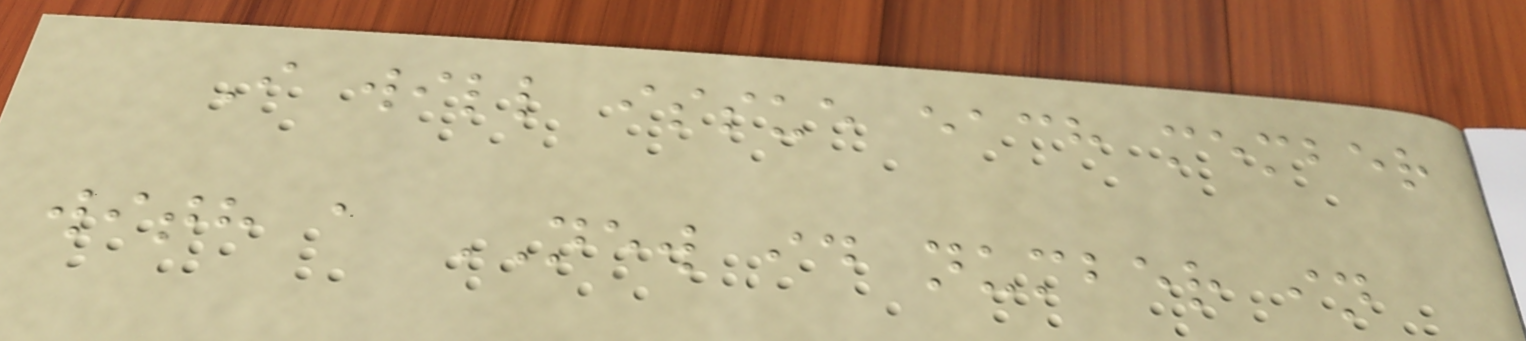I will issue each member
with a NEW id number in
